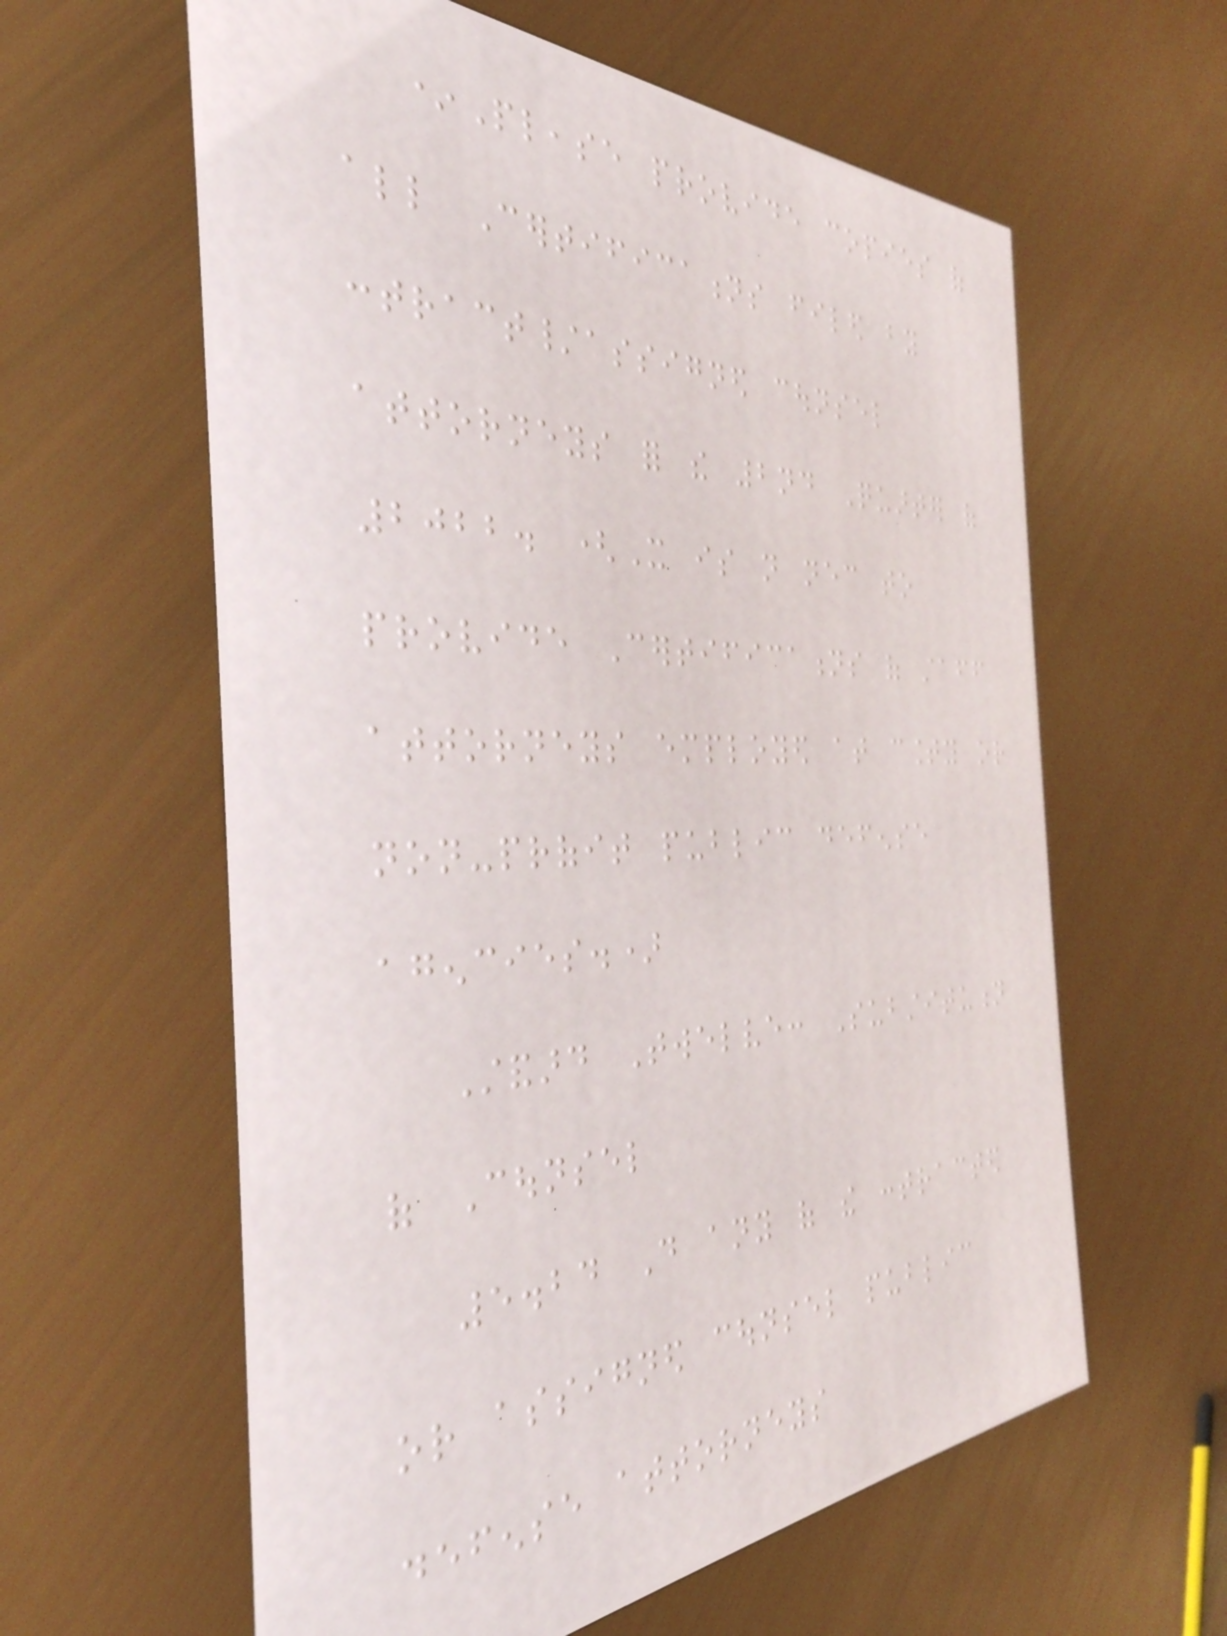*Please provide copies of
all Certifications filed by
contract/assigned counsel
attorneys for the 2nd Quarter of
2022. (It is not necessary to
provide Certifications of staff
attorneys employed at county or
non-profit public defense
agencies.)
Standard Twelve: Substitution
of Counsel
5.24 Do any of the contracted
or assigned counsel public
defense attorneys
